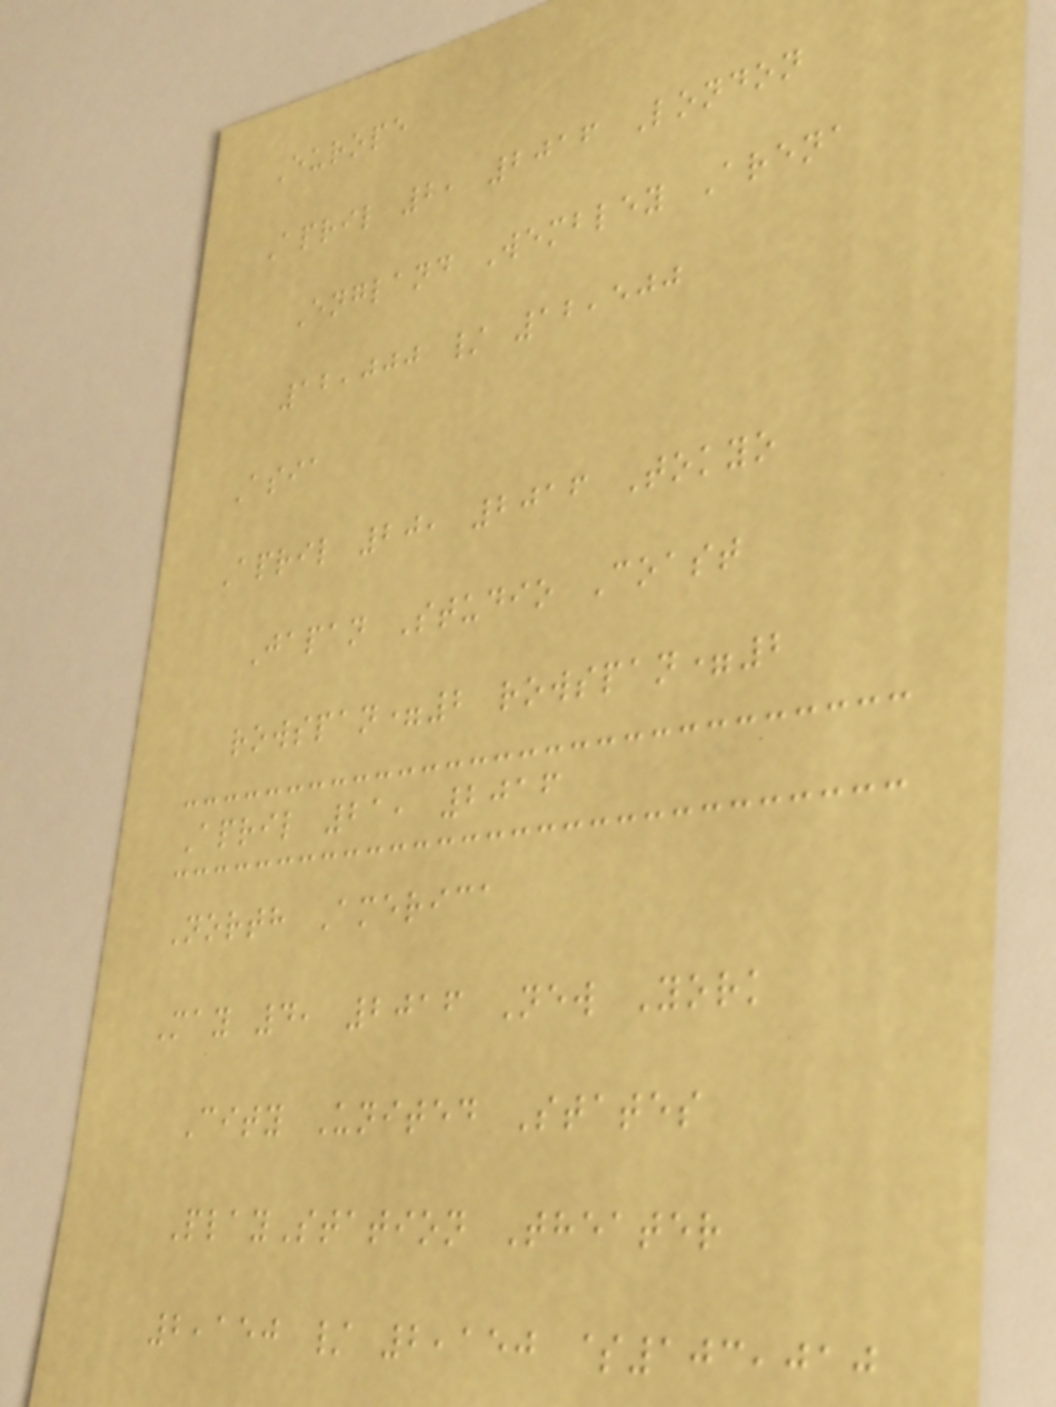Europe
April 2, 2016 London
England Wembley Arena
12,000 / 12,500
Asia
April 20, 2016 Tokyo
Japan Studio Coast
rowspan=2 rowspan=2
April 21, 2016
North America
May 4, 2016 New York
City United States
PlayStation Theater
2,150 / 2,150 $103,010
